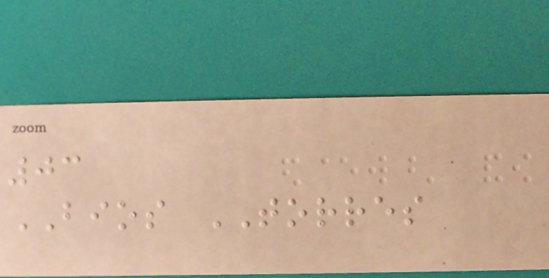03
BIOS TORRES
